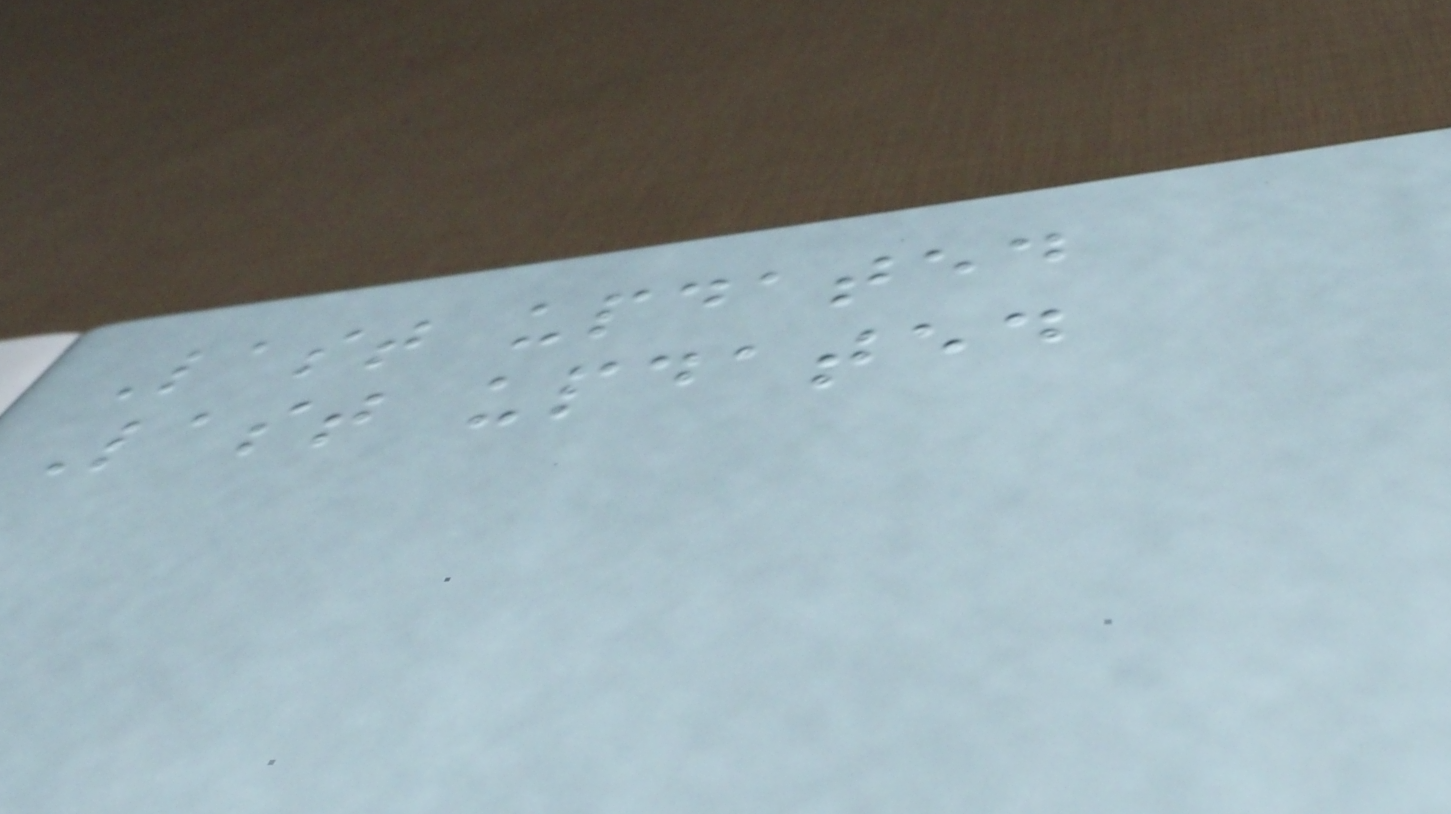Last updated
Last updated
